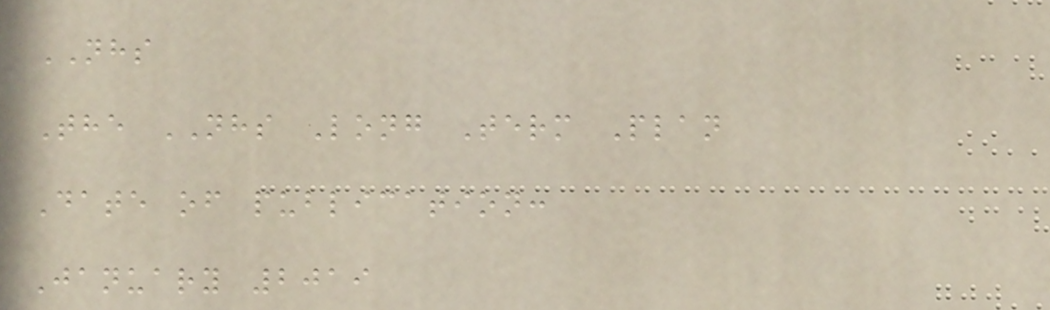NHS
The NHS Long Term Plan
Date of publication:
January 2019
